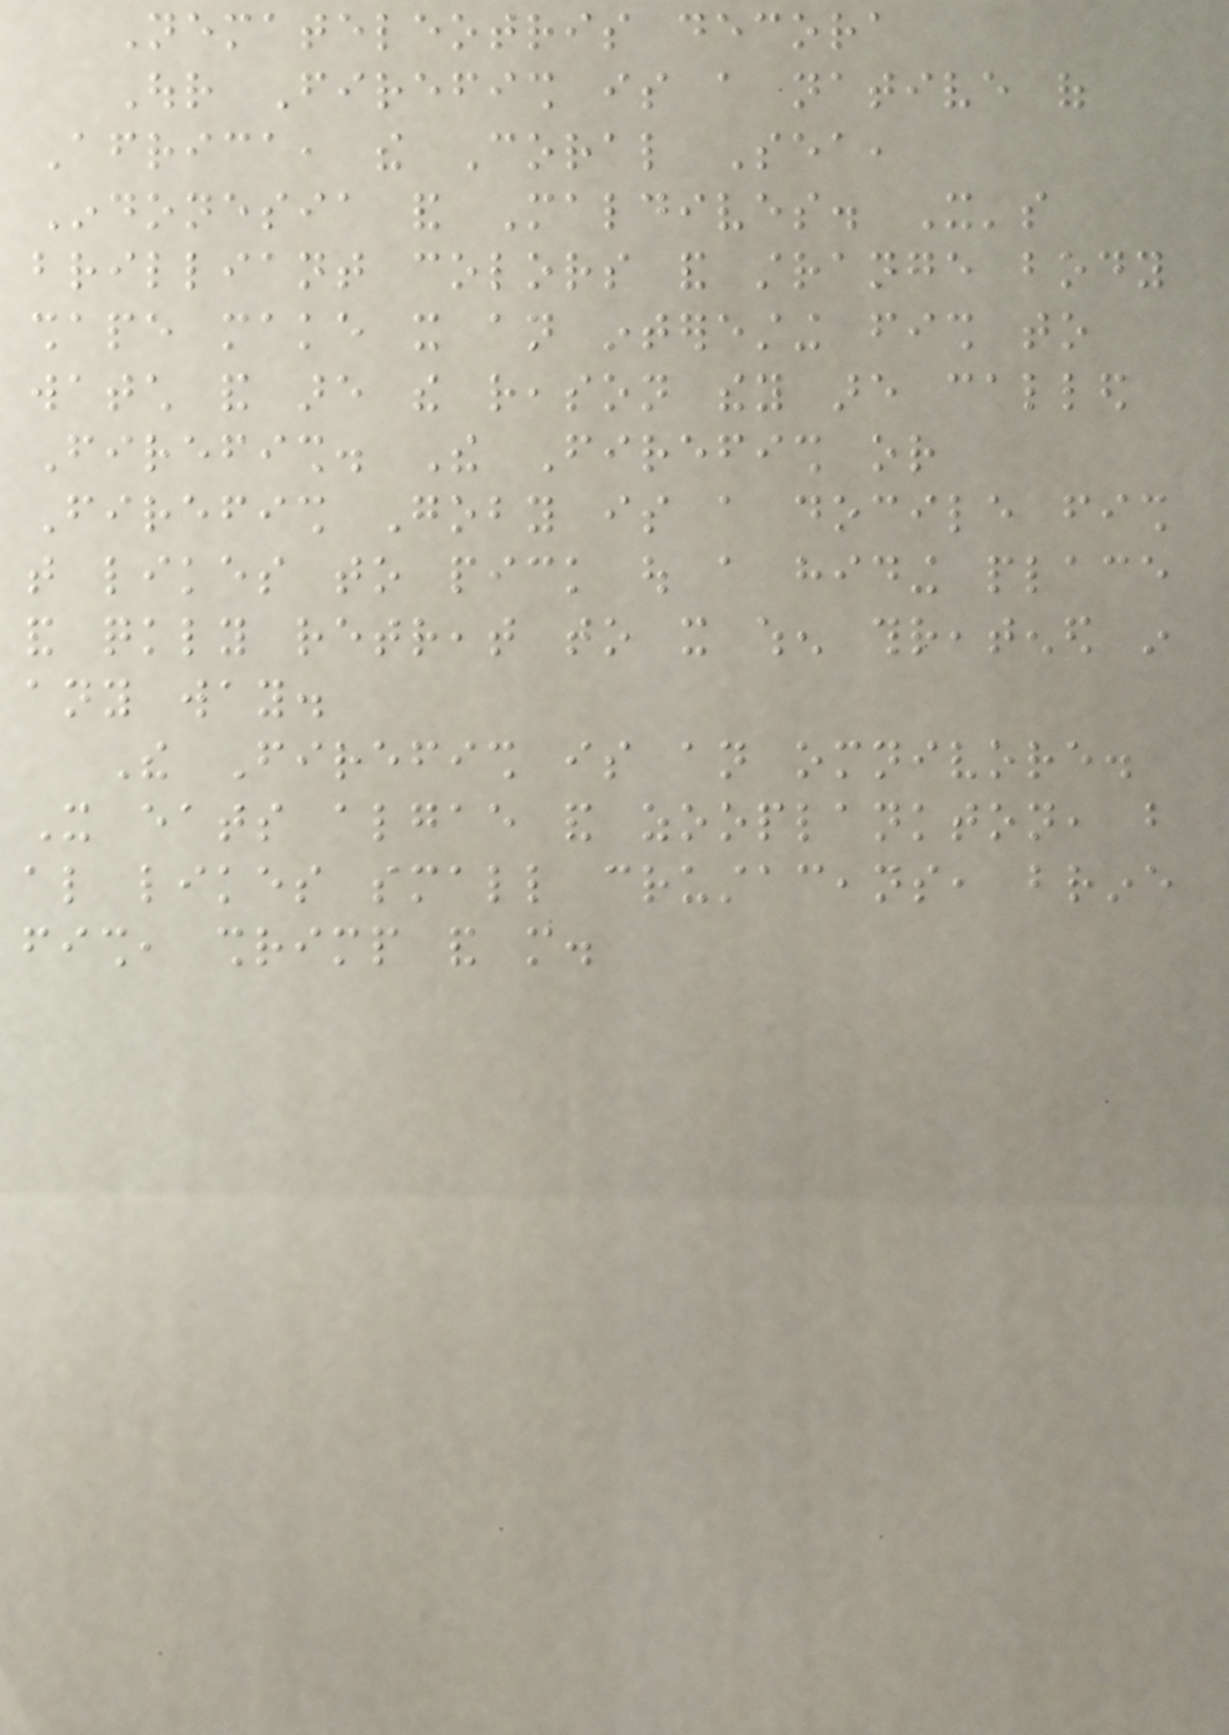Nemateleotris decora
Our Firefish is a native of
Africa, the Coral Sea,
Indonesia and Maldives. It's
brilliant colors and strange body
shape make it an interesting fish to
watch and are the reason they are called
Firefish. The Firefish or
Firefish Goby is a docile fish
that likes to pick out a hiding place
and quickly retreat to it when threatened in
any way.
The Firefish is an omnivore.
It eats algae and zooplankton, but
also likes small crustaceans, brine
fish, shrimp and more.
